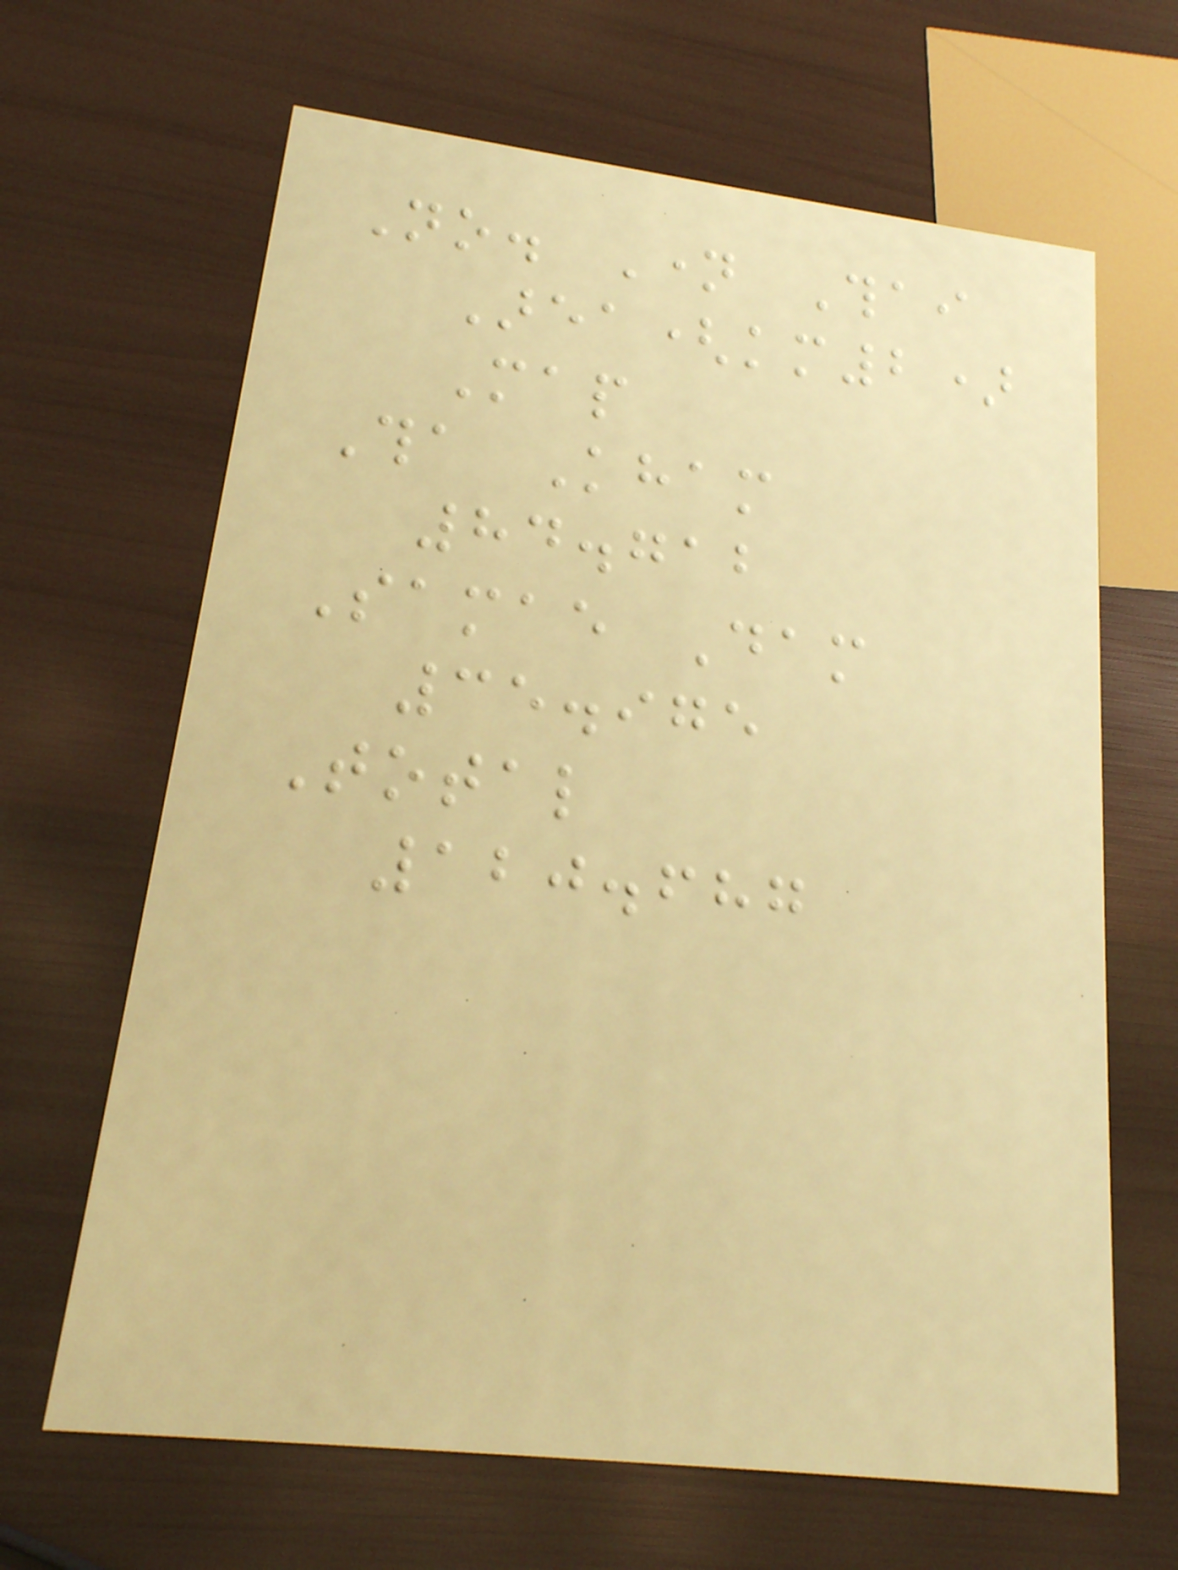No. Name Thai
Area(km2)
Map
Tha Kham
84.712
Samae Dam
35.975
Total
120.687
